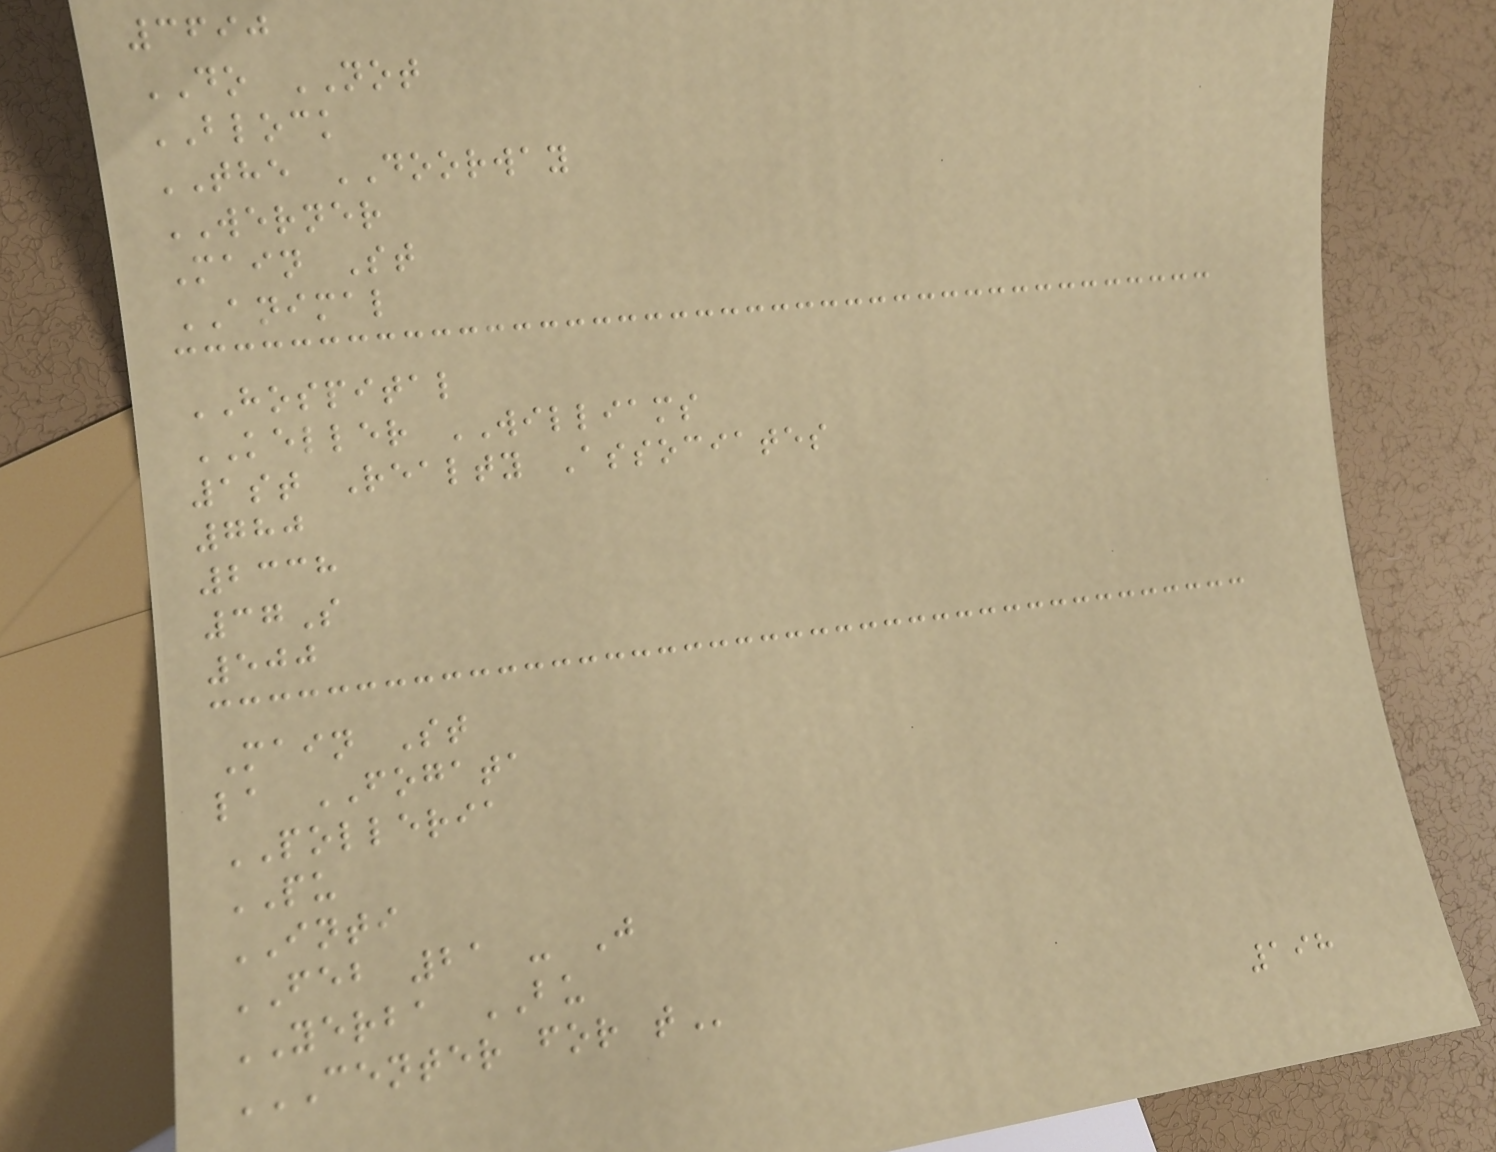3690
DO NOT
BLOCK
THE DOORWAY
WERNER
Main St
ANIMAL
HOSPITAL
KELLER WILLIAMS
1st Realty Associates
780
2338
37S
500
Main St
la FOGATA
POLLERIA
PU
INTI
FEB 21 - J
YERBA BU
CENTER FOR T
198
